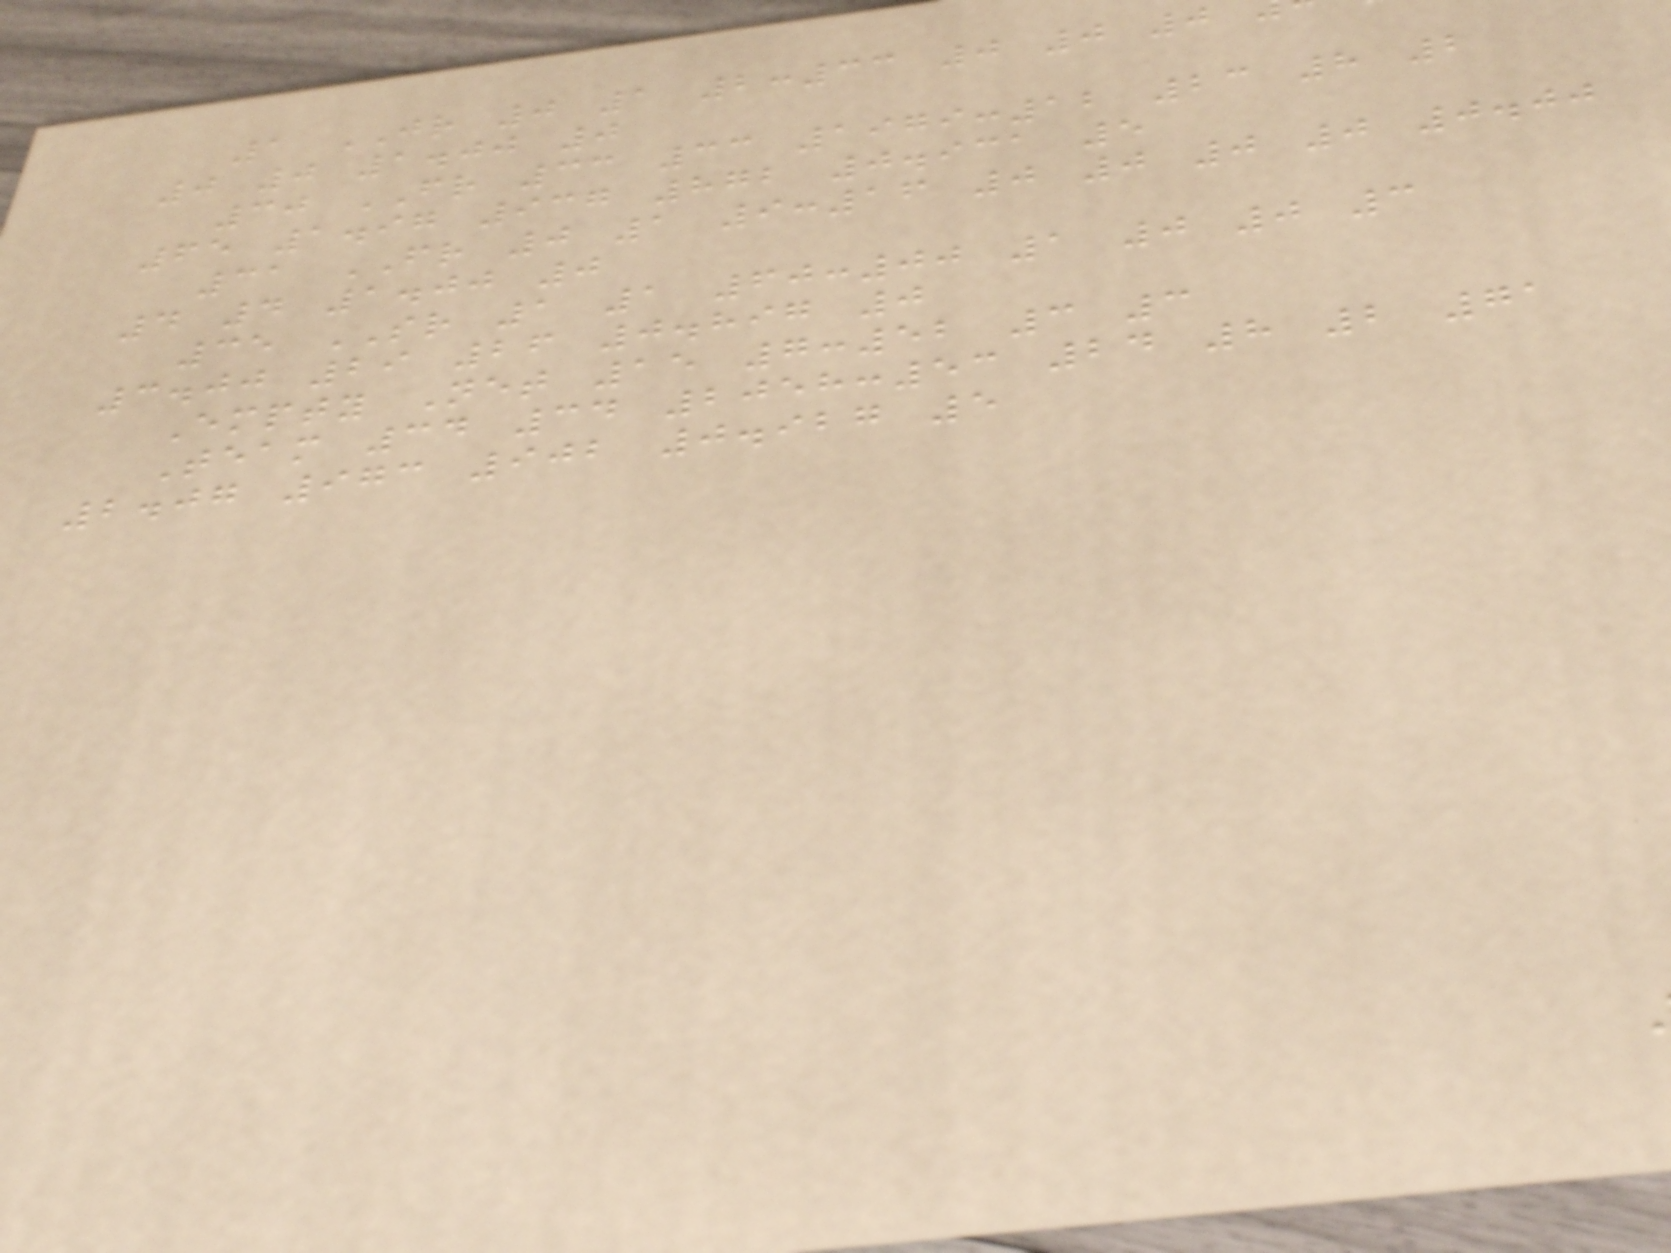1 JR 0 1 2:33 0 0 0
0 0 1.00 0
30 FR 33 33 1979:12 23 8 2
65 1.97 937 872 0.931 5
31 FR 0 1 9:16 0 0 0 0 0.00
4 4 1.00 0
35 SR 1 1 60:00 1 0 0 3
3.00 29 26 0.897 0
Empty Net 15 7:52 3 3
Team 34 34 2058:53 24 8 2 71
2.07 973 902 0.927 5
